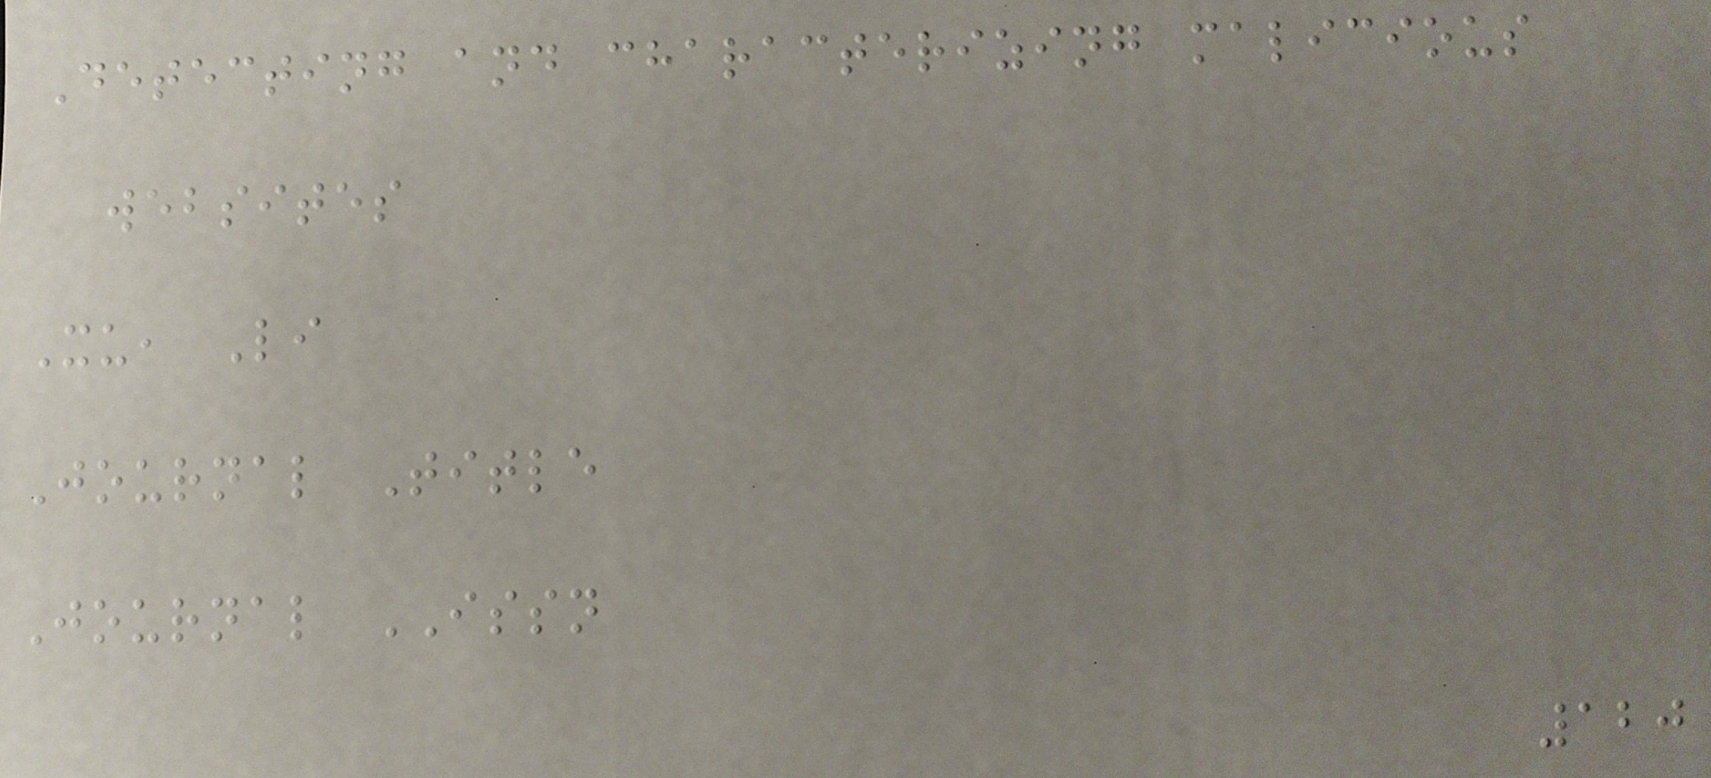Detecting and characterizing malicious
websites
Xu, Li
Journal Title
Journal ISSN
120
